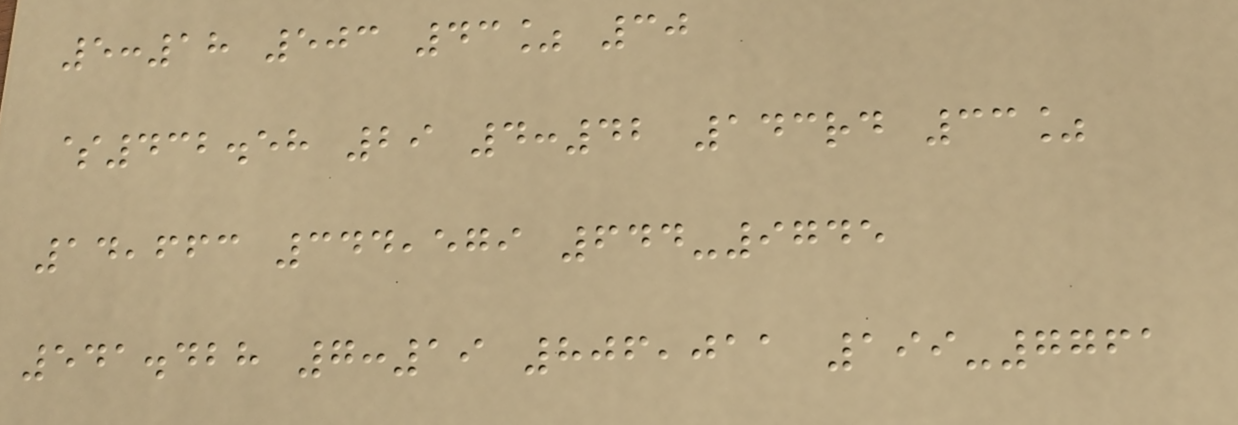5:18 503 43% 30
$432.58 29 4:42 143rd 33%
14,663 344,579 644-9745
541.428 7:19 806,011 199-7761
